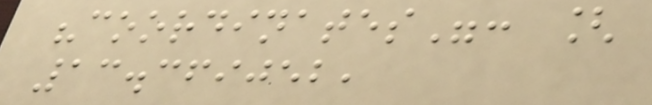"coordinates": [
13.369052,
